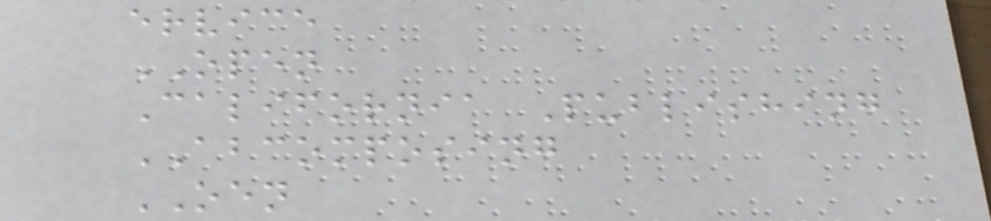ervice
OPEN
California Publishing
ABCOMPOSING
OEN
